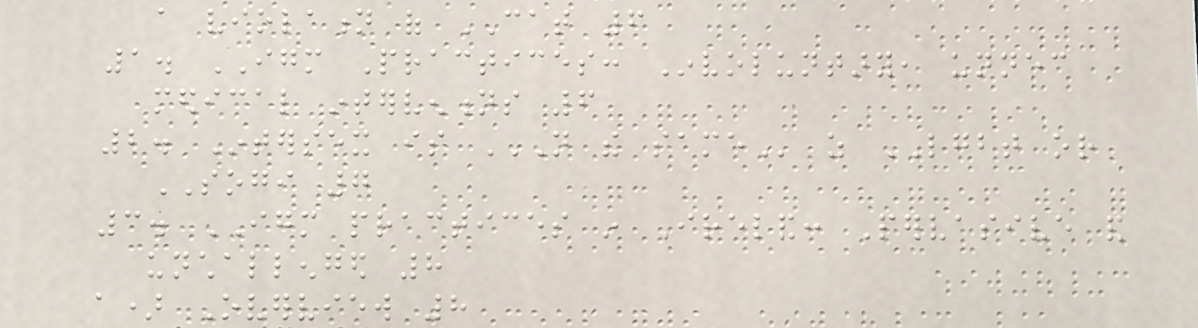a violation of CAT 6
1. IGM Practices: Involuntary, unnecessary
medical interventions 6
2. Intersex is NOT THE SAME as LGBT or
SOGI 7
3. IGM practices in Ireland: Pervasive and
unchallenged 8
a) Overview 8
